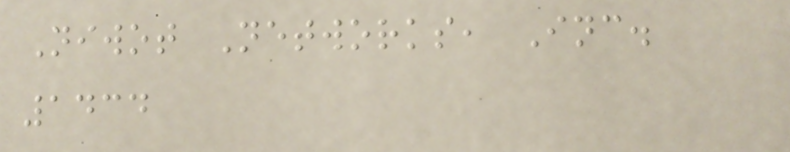Niwot Networks, Inc.
1434
